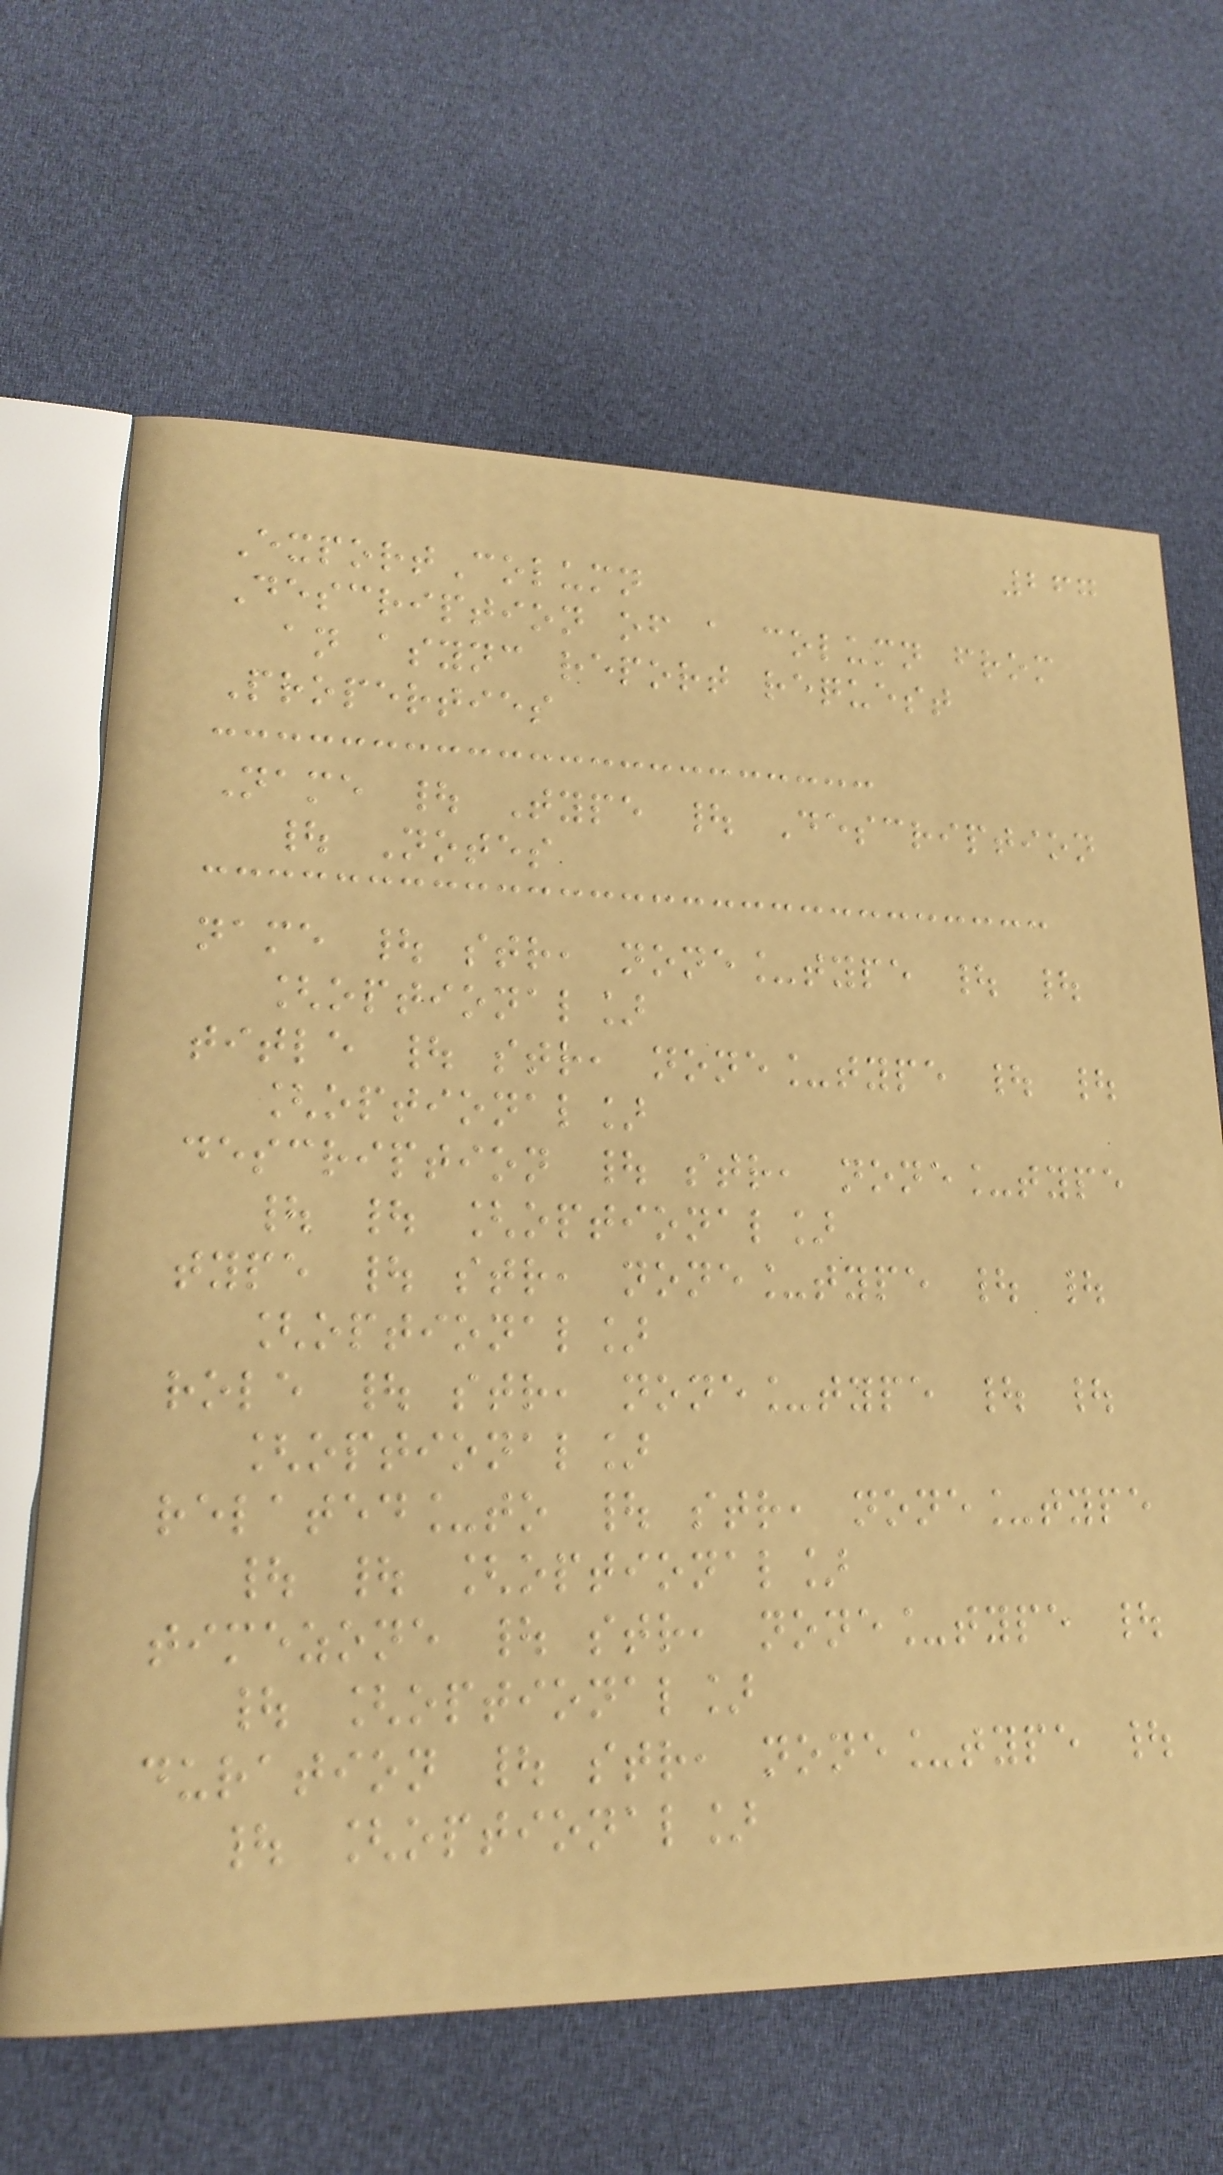267
ExportColumn
Description of a column from
an async report request
Properties
Name | Type | Description
| Notes
name | str, none_type | |
[optional]
title | str, none_type | |
[optional]
description | str, none_type
| | [optional]
type | str, none_type | |
[optional]
role | str, none_type | |
[optional]
related_to | str, none_type
| | [optional]
timezone | str, none_type |
| [optional]
duration | str, none_type |
| [optional]
